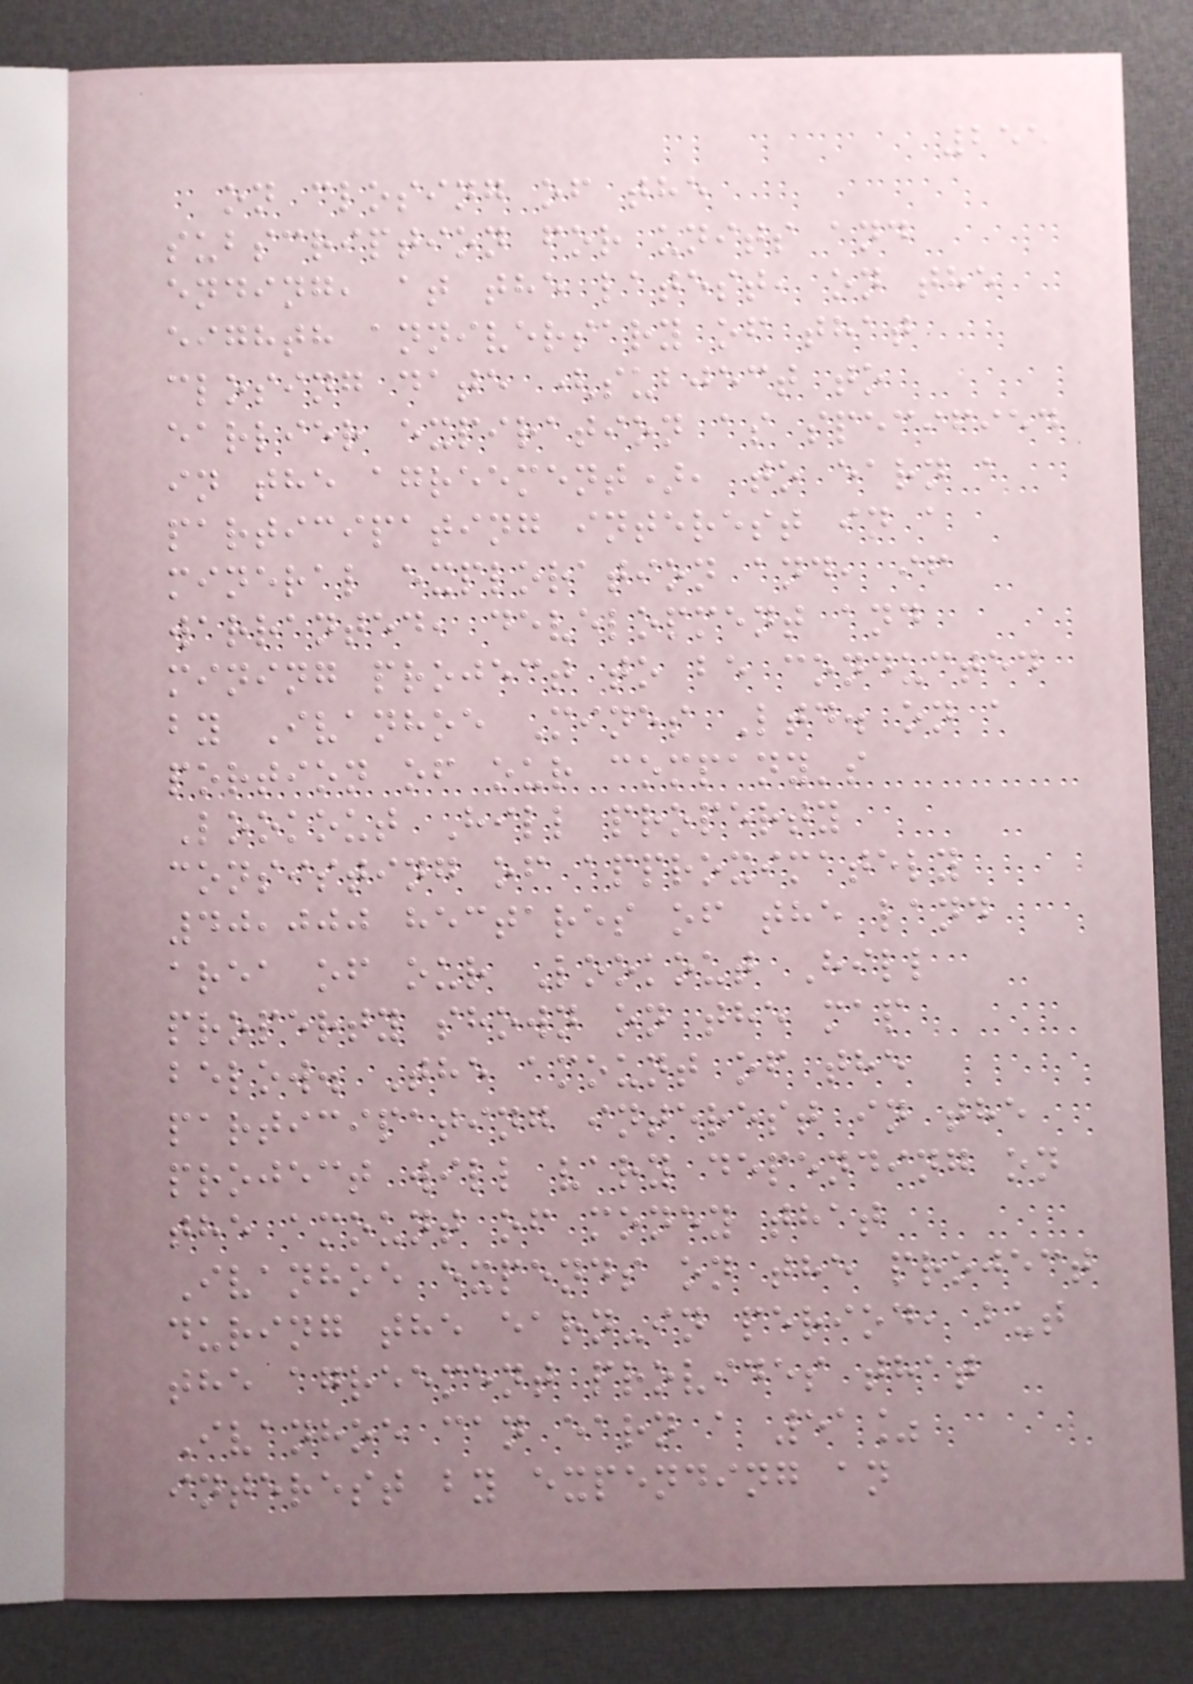255
on closing of the
subscription for units and
ending, at the latest, on the
eighth anniversary of that
closing date (subject to
earlier expiration as specified
in the agreement), to earn a
participating interest in a
mineral exploration and, if
warranted, development and
mining project to be conducted
by Ivanhoe Mines Ltd. on a
portion of our company's
Lookout Hill property
consisting of approximately
40,000 hectares of the land
area of our Lookout Hill
property shown on the map
below. The amount of the
participating interest in the
project will vary depending on
the amount of money that
Ivanhoe expends on the project
during the earn-in period, but
the agreement provides that
Ivanhoe can earn a 51%
interest by expending an
